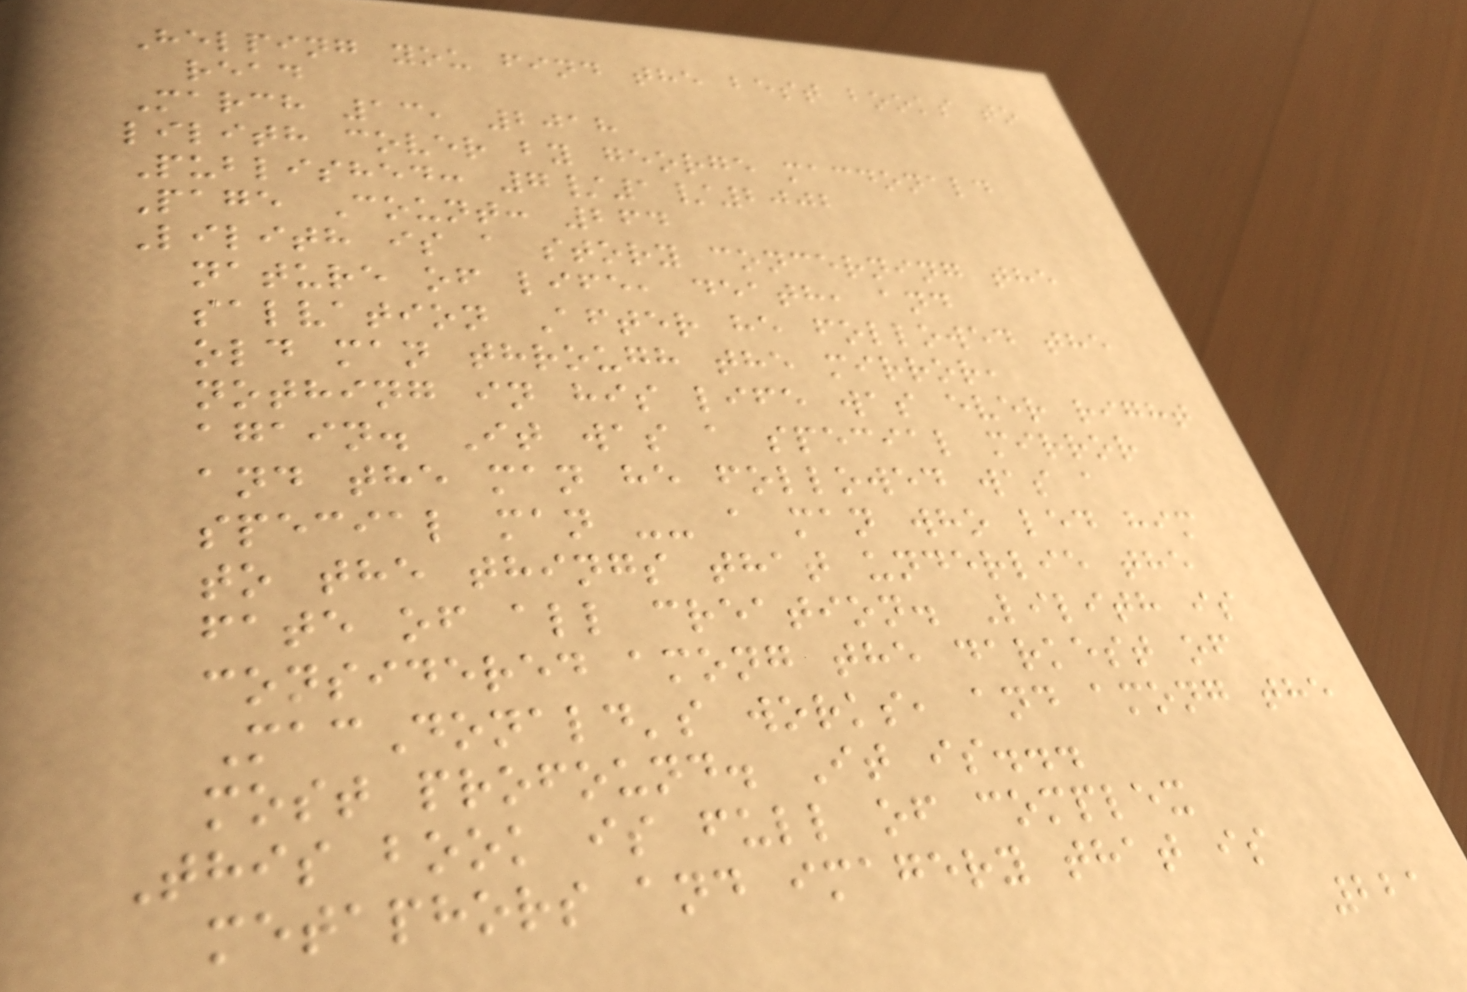Helping you find the best books to
read
March 13, 2018
lilith cover by george macdonald
Published: 7/1/2002
Page Count: 264
Lilith is a story concerning the
nature of life, death, and
salvation After he followed the
old man through the mirror,
nothing in his life was ever right
again. It was a special mirror
and the man he followed was a
special man -- a man who led him
to the things that underlie the
fate of all creation. Lilith is
considered among the darkest of
MacDonald's works, and among the
most profound. It is...
This book is full of complex
metaphors and imagery that is
221
